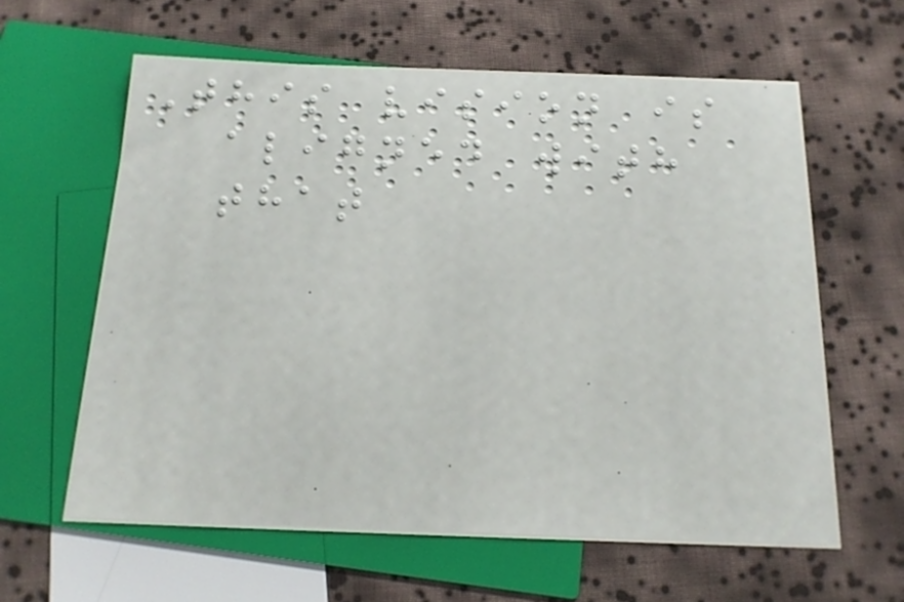This vision is
aligned with
that
